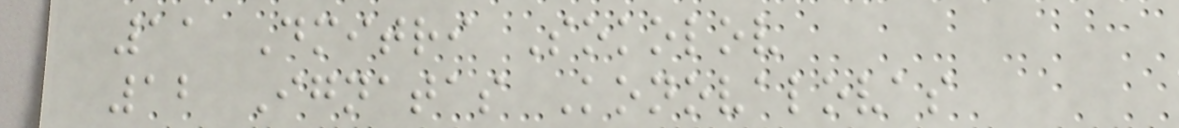11 Dmitri Sokolov
12 Ignatas Konovalovas
